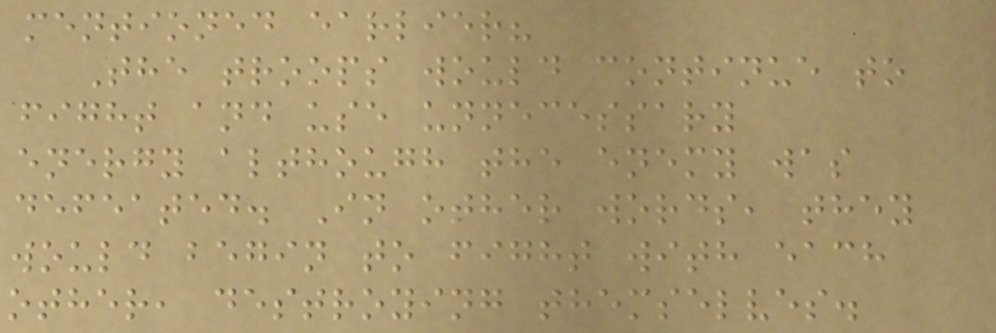mentioned earlier?
The troops would continue to
fight and use unnecessary
energy although the enemy was
defeated. In other words, they
would begin to fight with each
other, destroying themselves.
